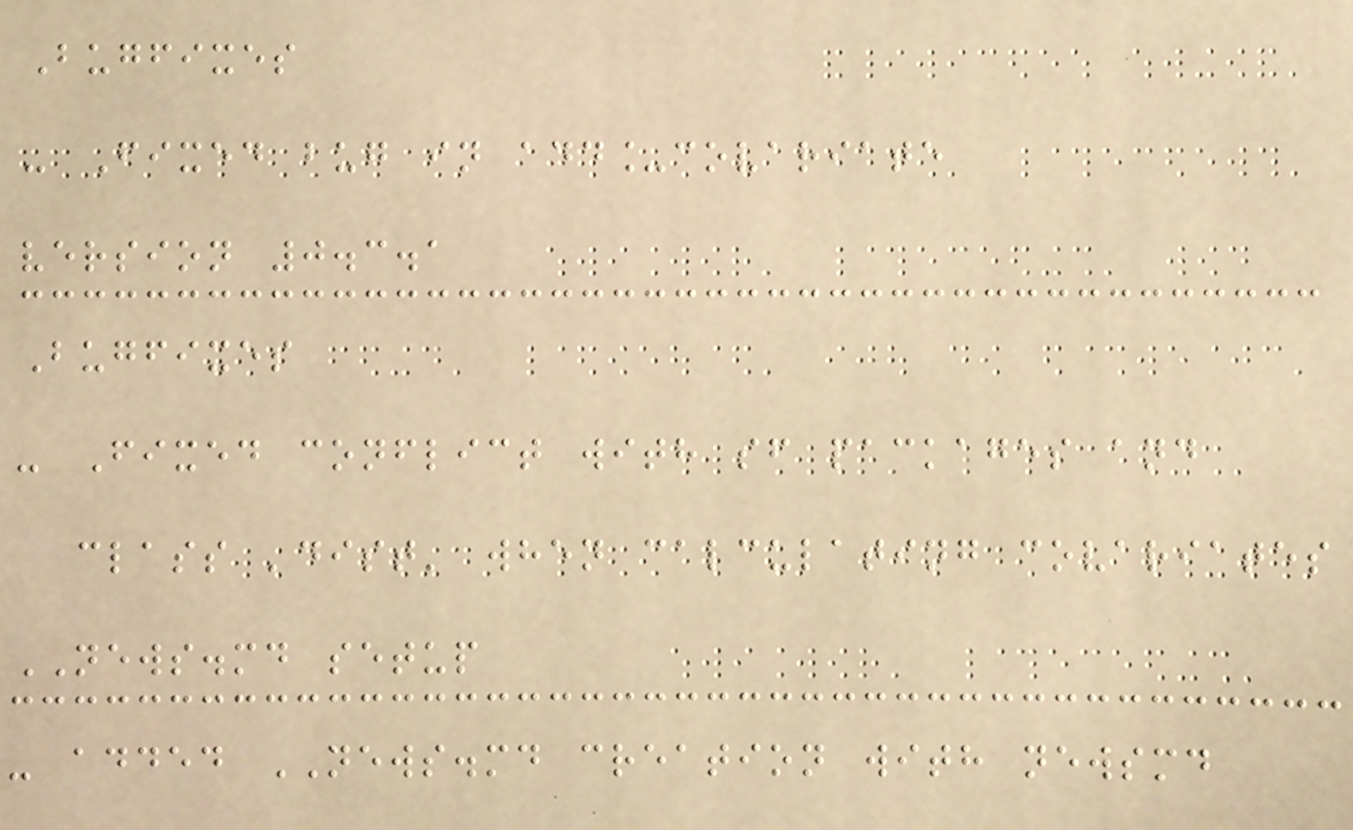Bugfixes
- Fixed bug in add_covariate
version 0.3.1
Bugfixes
- Fixed conflict with sf packages and
class 'dist' when calculating covariates
NEWS.md setup
- added NEWS.md creation with newsmd
